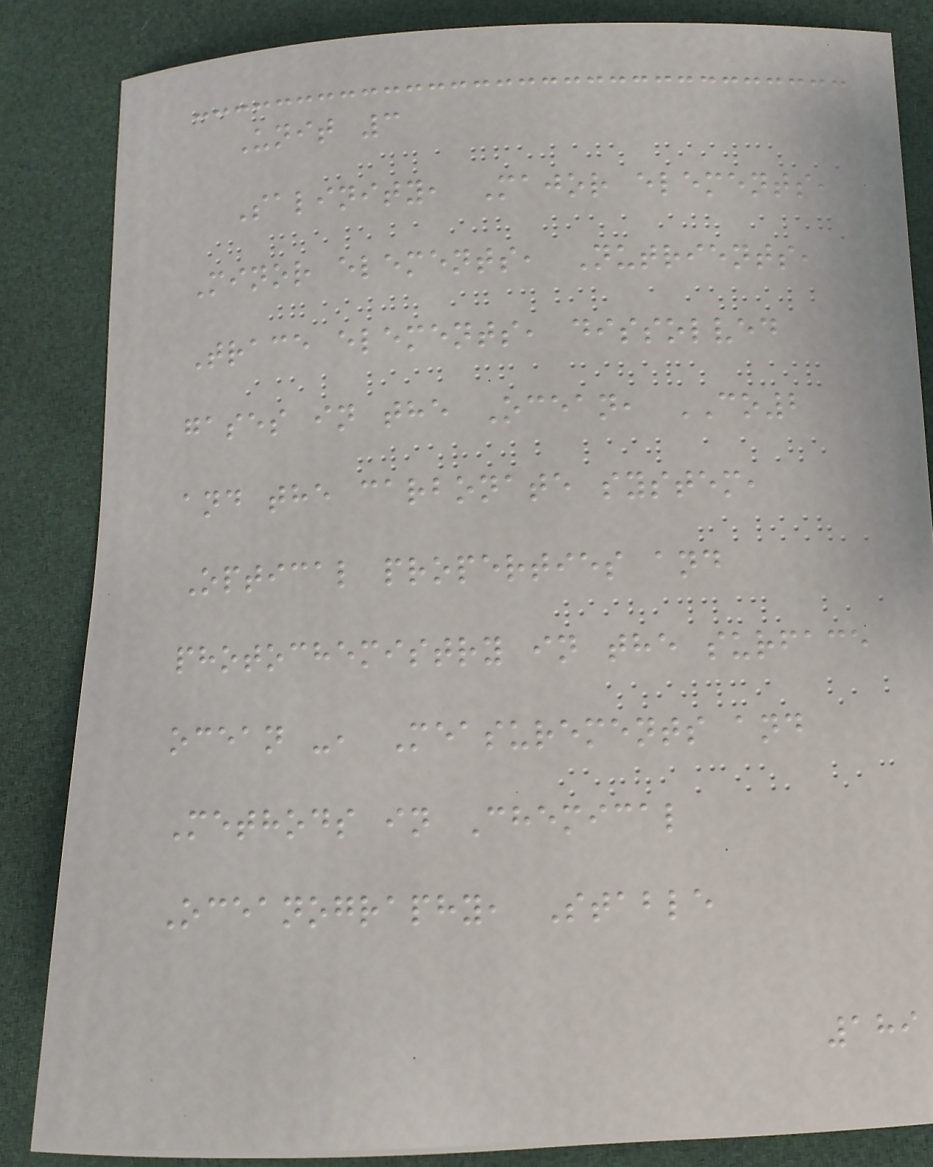Unit 3
Salinity, Major elements,
Minor elements, Nutrients,
Trace elements, dissolved
gases in the Ocean, CO2
and the carbonate system,
Optical properties and
photochemistry in the surface
ocean -, Measurements and
Methods in Chemical
Oceanography, Stable
189
